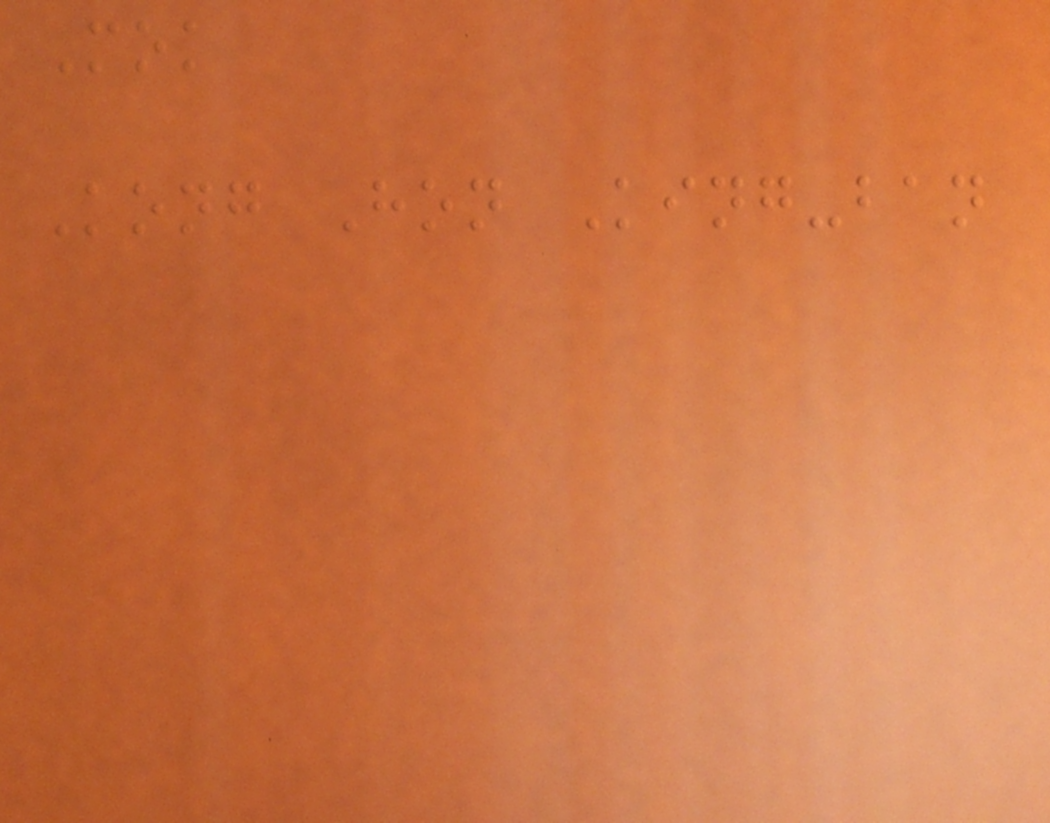Mok
Kong Hon King-ban
